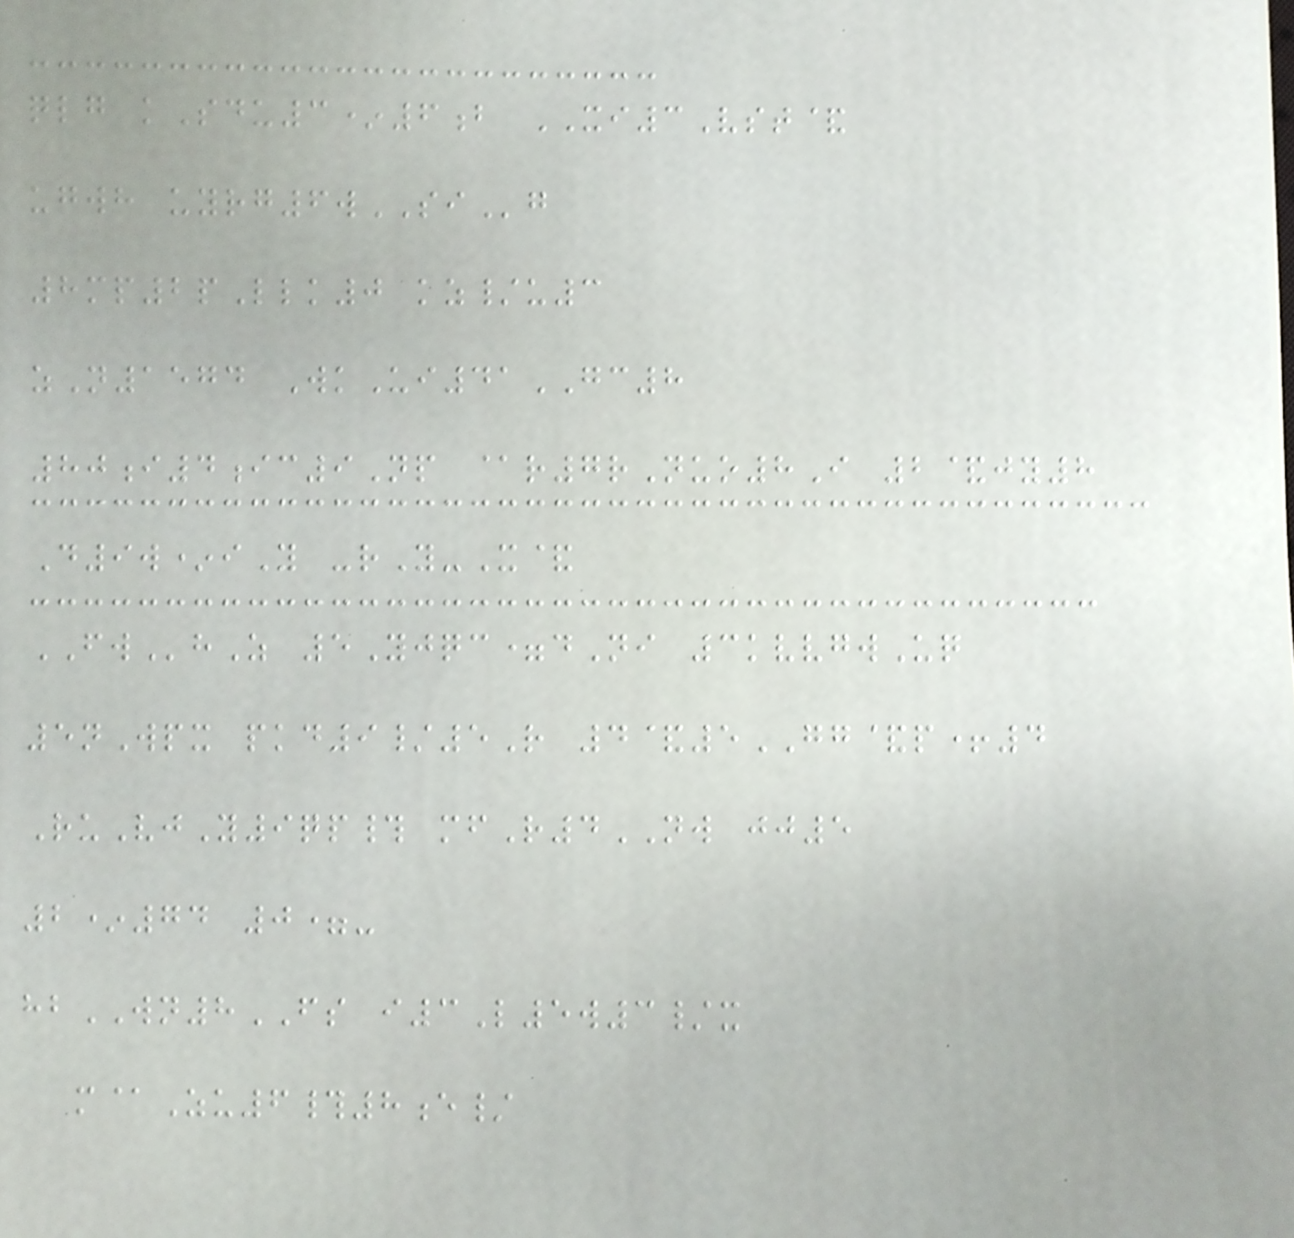qlg kSdu3*6b XI3Vst&
ugwh uyrg6wSIg
8mp2pLlk0 kz/u3
zN1574 WkUi41GC8
80i4ic9Np @r7rNuo8I 2&jy8
D9w*iY -rY-X&
FWhZ 5Yjqc=dNi 3kvvgwUq
5nWpx pkd9/5R 4&5GG&p+4
RuVjY9qp# mfR4NW jj5
2*74 0=-
hbWN8FS i3L5w3/x
m@Zu6#8e/
